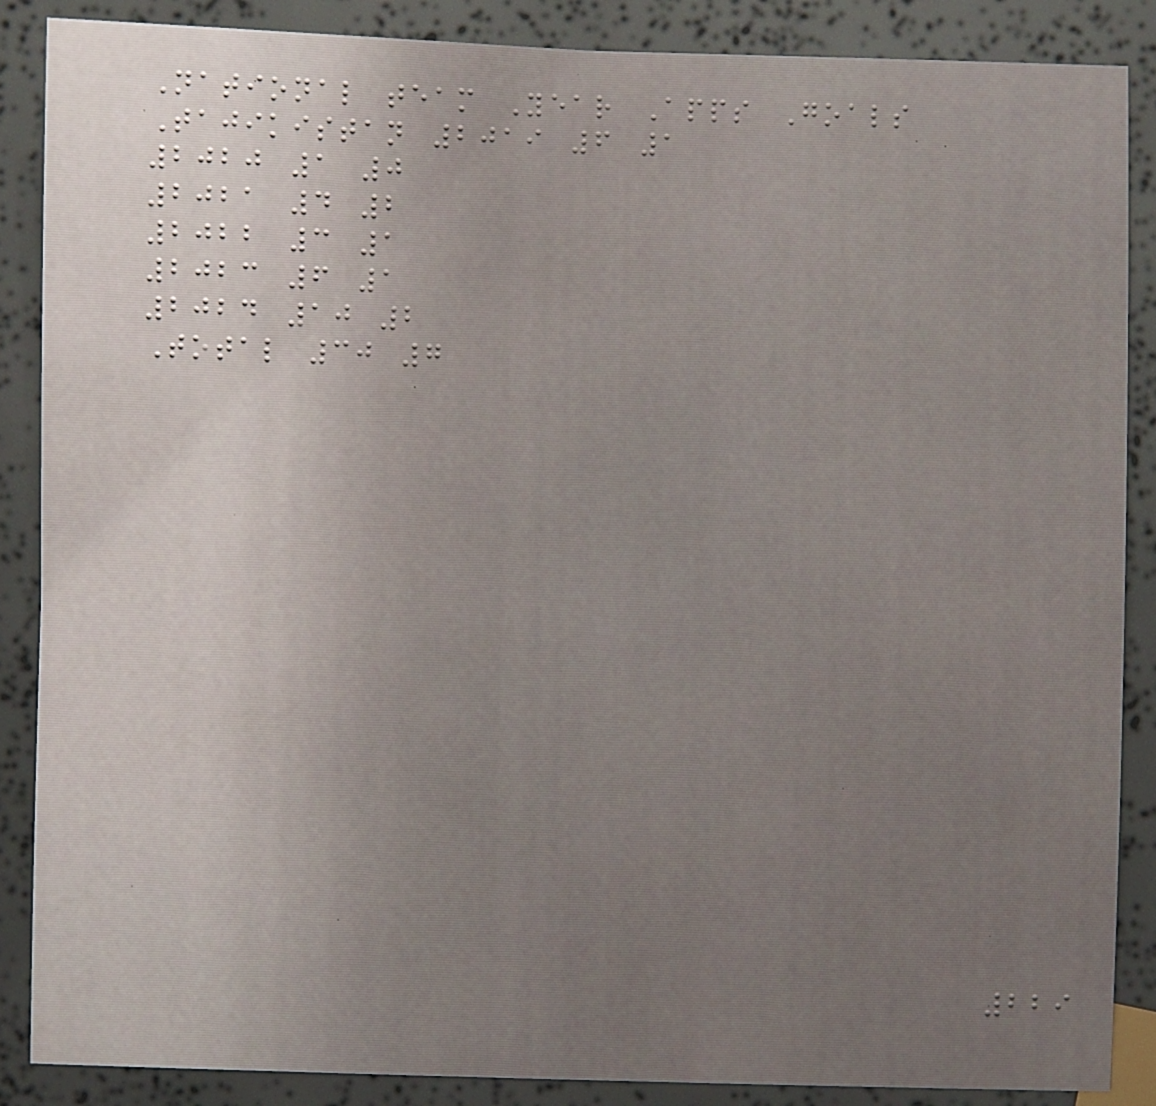National team Year Apps Goals
Tajikistan 2019 6 1
2020 1 0
2021 4 2
2022 3 1
2023 6 1
2024 10 2
Total 30 7
229
